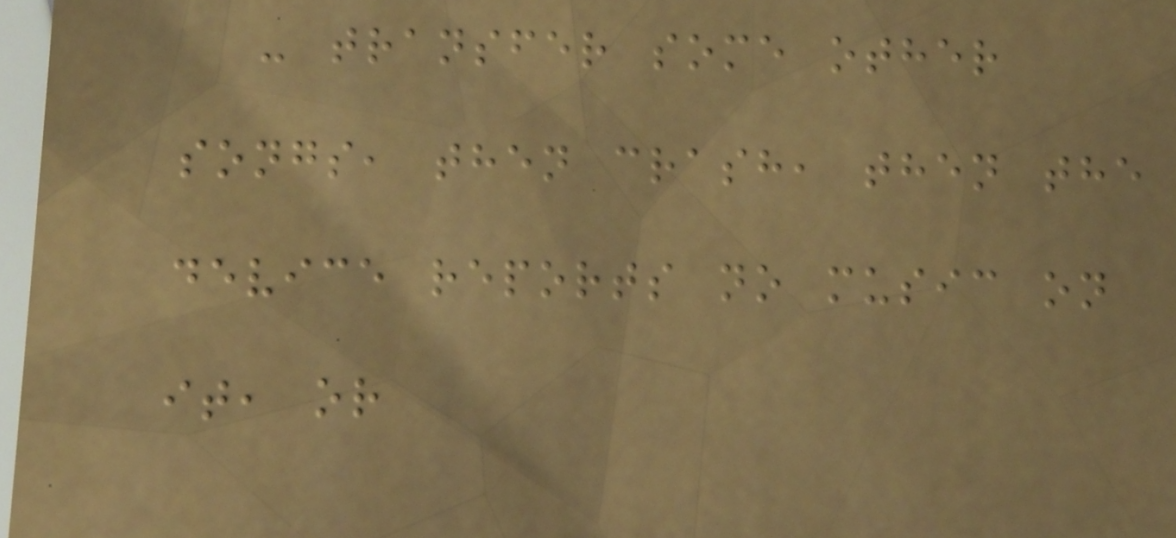- transfer some other
songs, then crash, then the
device reports no music on
it, or
